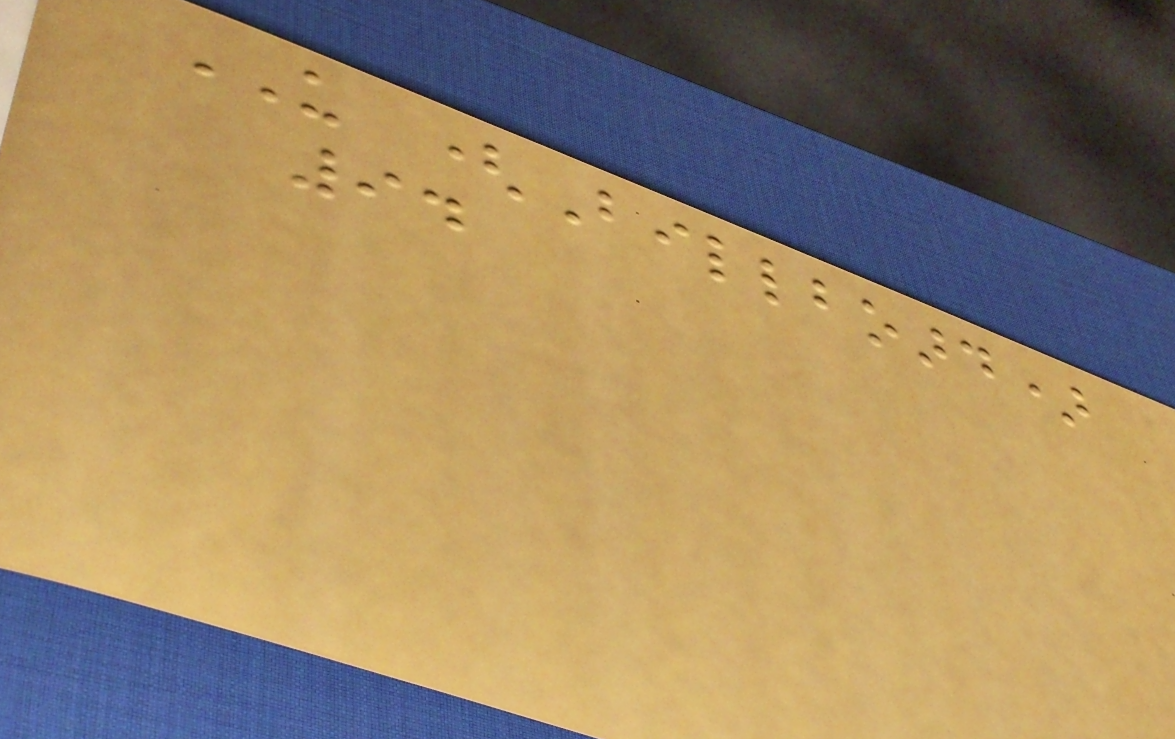US (Billboard)
94
